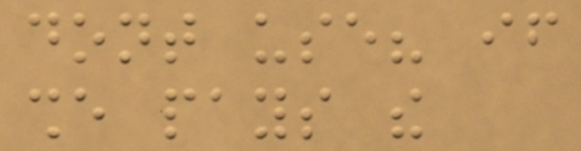dont use? if
she pays the
